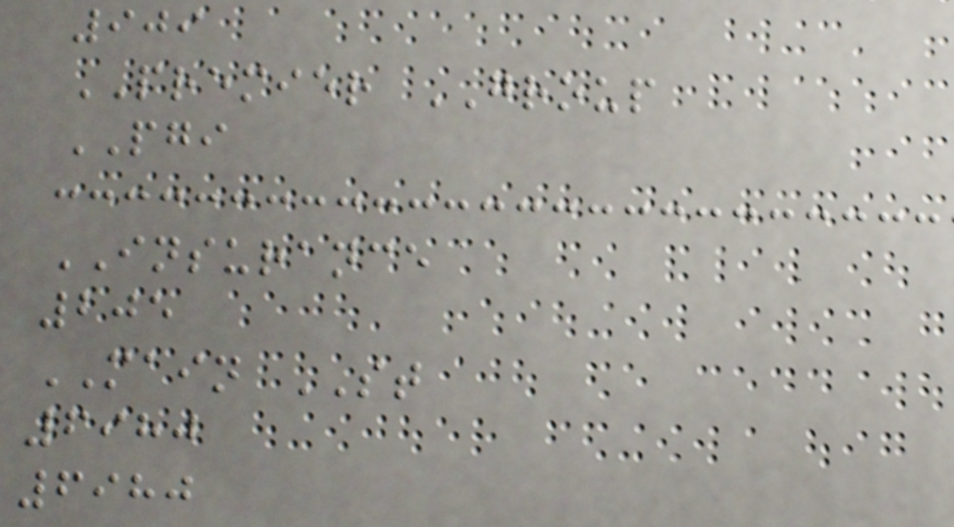909
PREMIER GROUP
PGI
INSURANCE
205
MAIN ST
6980
6980
